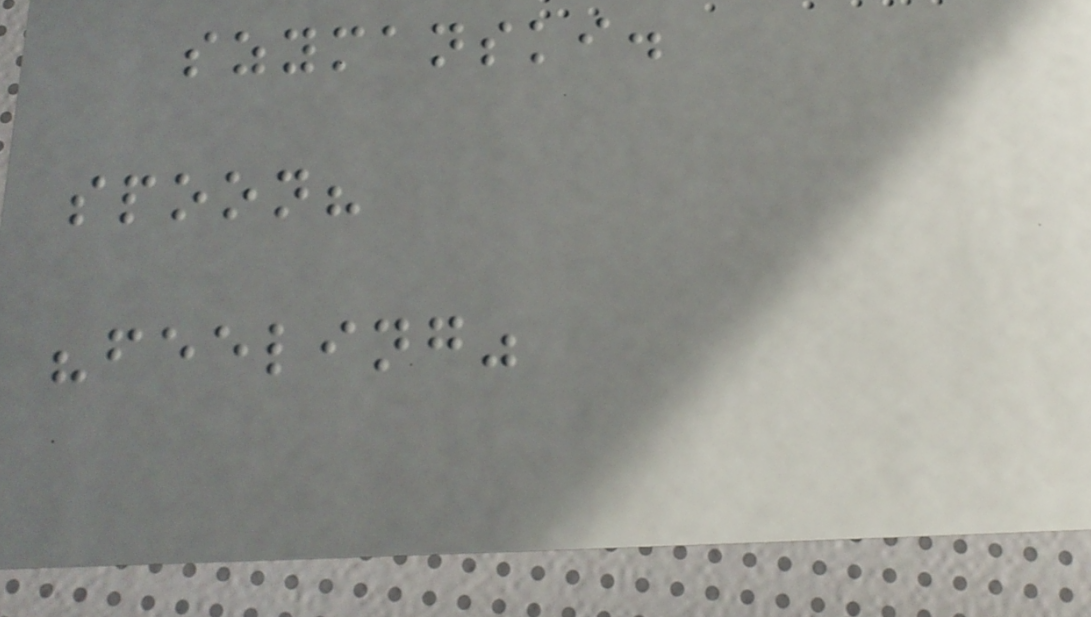szymanski.
spoon?
"feeling"
